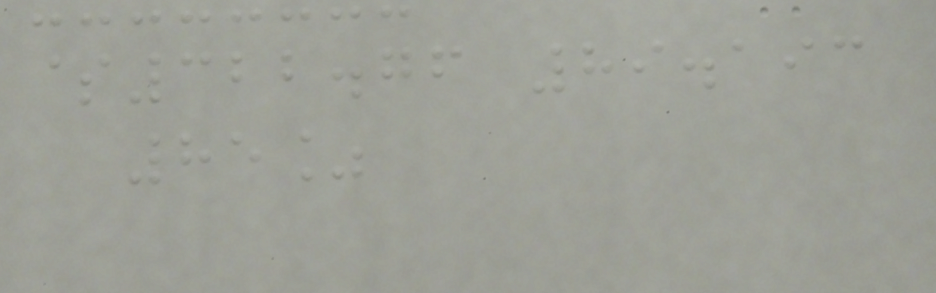$322.76 89.193
85%
